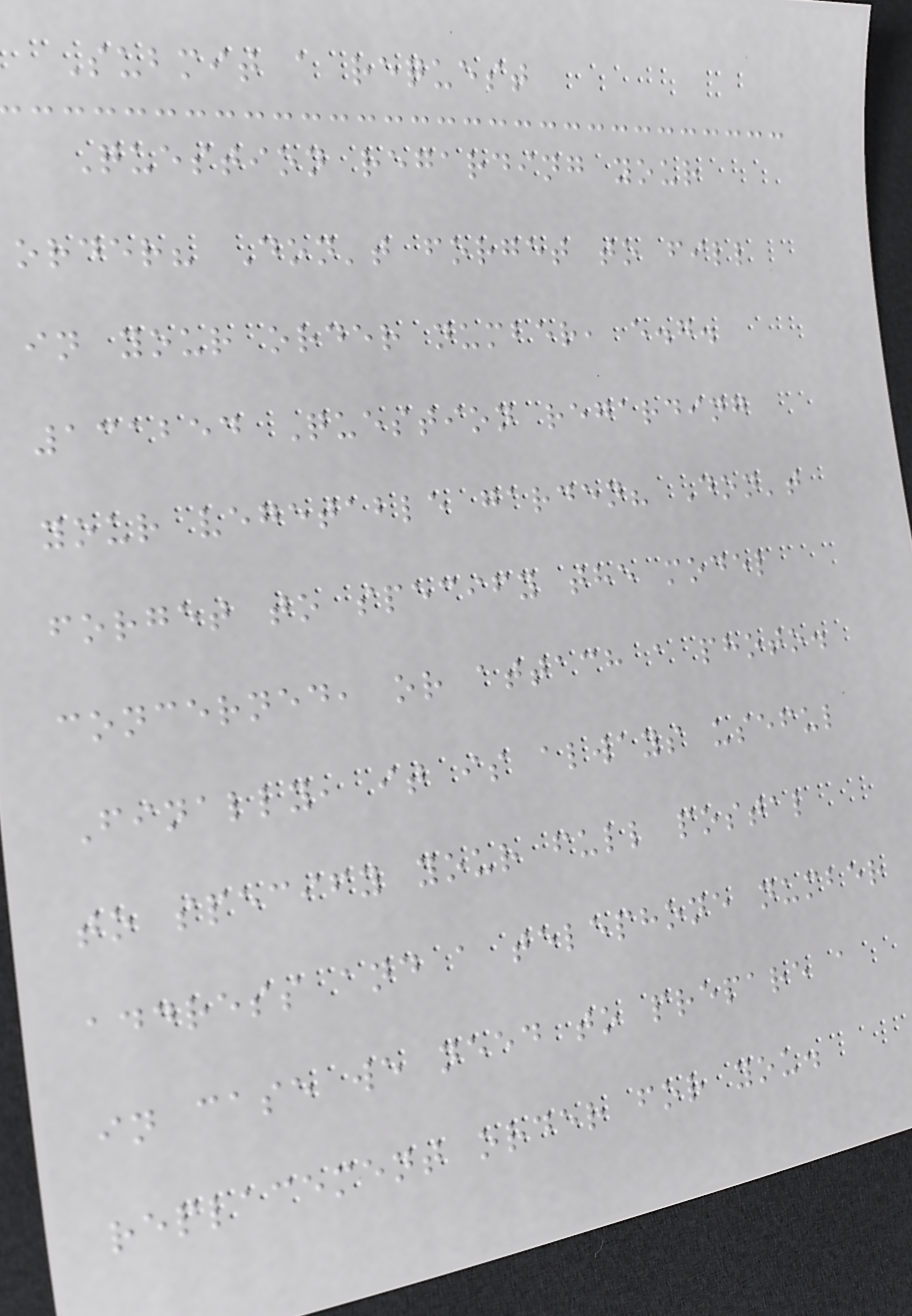Submit a request
Question regarding your
order? Don't forget to fill
in your order number, e.g.
131254 Question regarding
your vegetable garden? Don't
forget to specify the model
concerned, or attach a photo.
Finally, it is always useful
to specify your full postal
address and a telephone number
in case we need to prepare a
replacement order for you.
